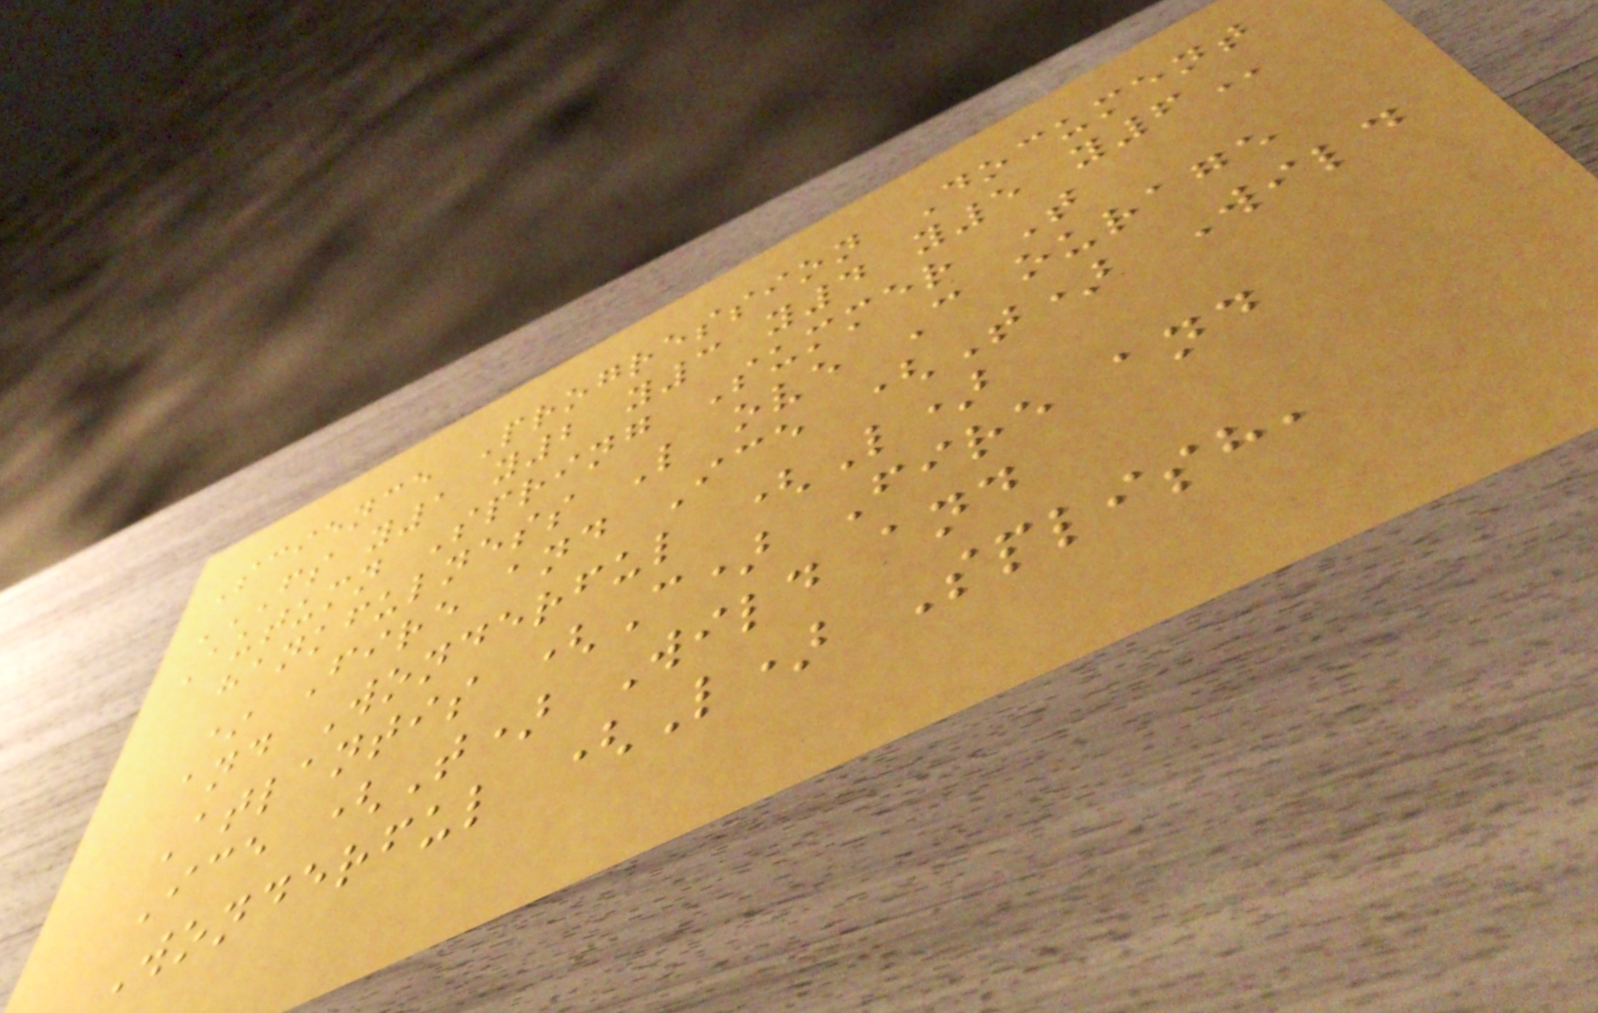Science Progression Document
FS Y1 Y2 Y3 Y4 Y5 Y6
Autumn Spring Summer T
hankfulness L ove C ourage
* Fire and Ice (T) Wild
and Wonderful (L)
Atlantis (C) Fire and
Ice (T) Wild and
Wonderful (L) Splish,
